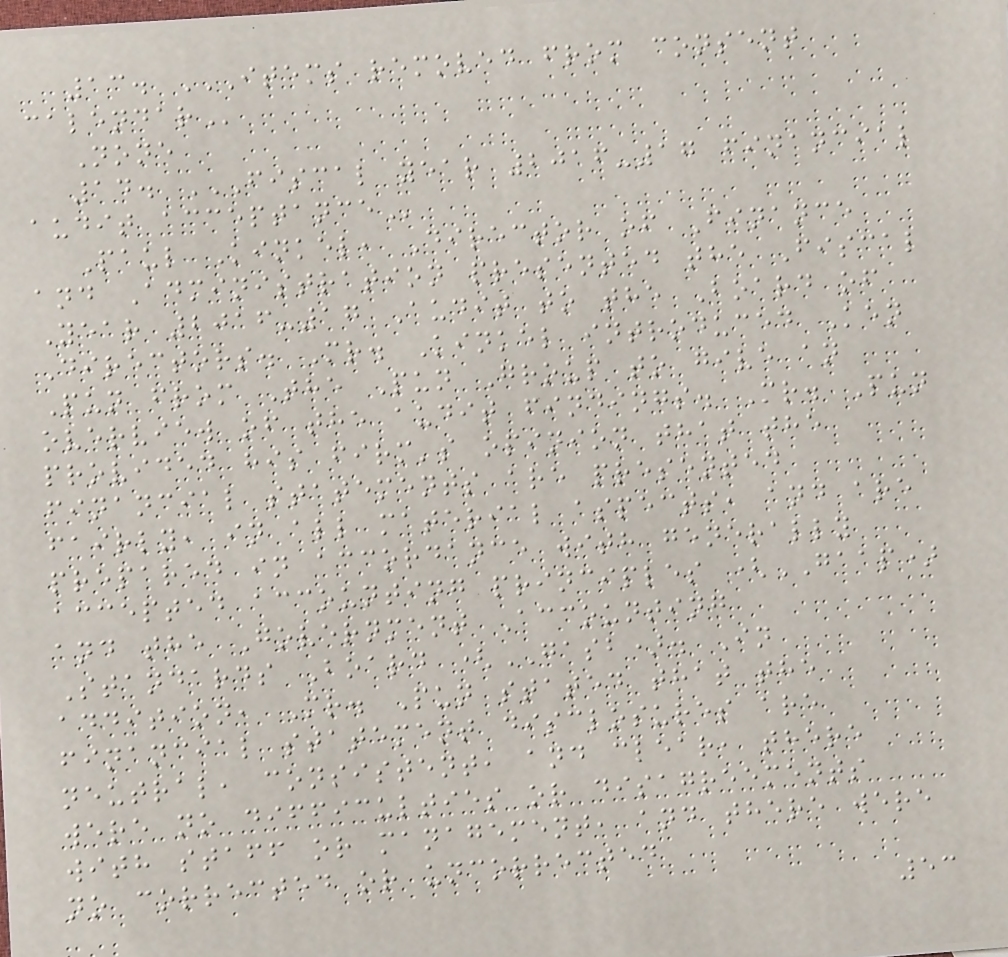13. ITEMS REMOVED FROM CONSENT
CALENDAR
None
14. FISCAL YEAR 2016-17 FINANCIAL
AUDIT ACCEPTANCE
Paul Kinkel, Director of Finance
and Administration presented the Fiscal
Year 2016-17 Audit to the Board of
Directors. Mr. Kinkel introduced Ken
Pun from The Pun Group to give an
overview of the audit findings. Mr. Pun
provided his firm's opinion that the
financial statements are presented
fairly, in all material aspects, and are
prepared in accordance with generally
accepted accounting principles (GAAP)
and the Government Accounting
Standards Board (GASB). In
addition, Mr. Pun stated that the
financial statement disclosures are
neutral, consistent, and clear, there
were no difficulties or disagreements
with staff or management, and there were
no corrected or uncorrected
53
